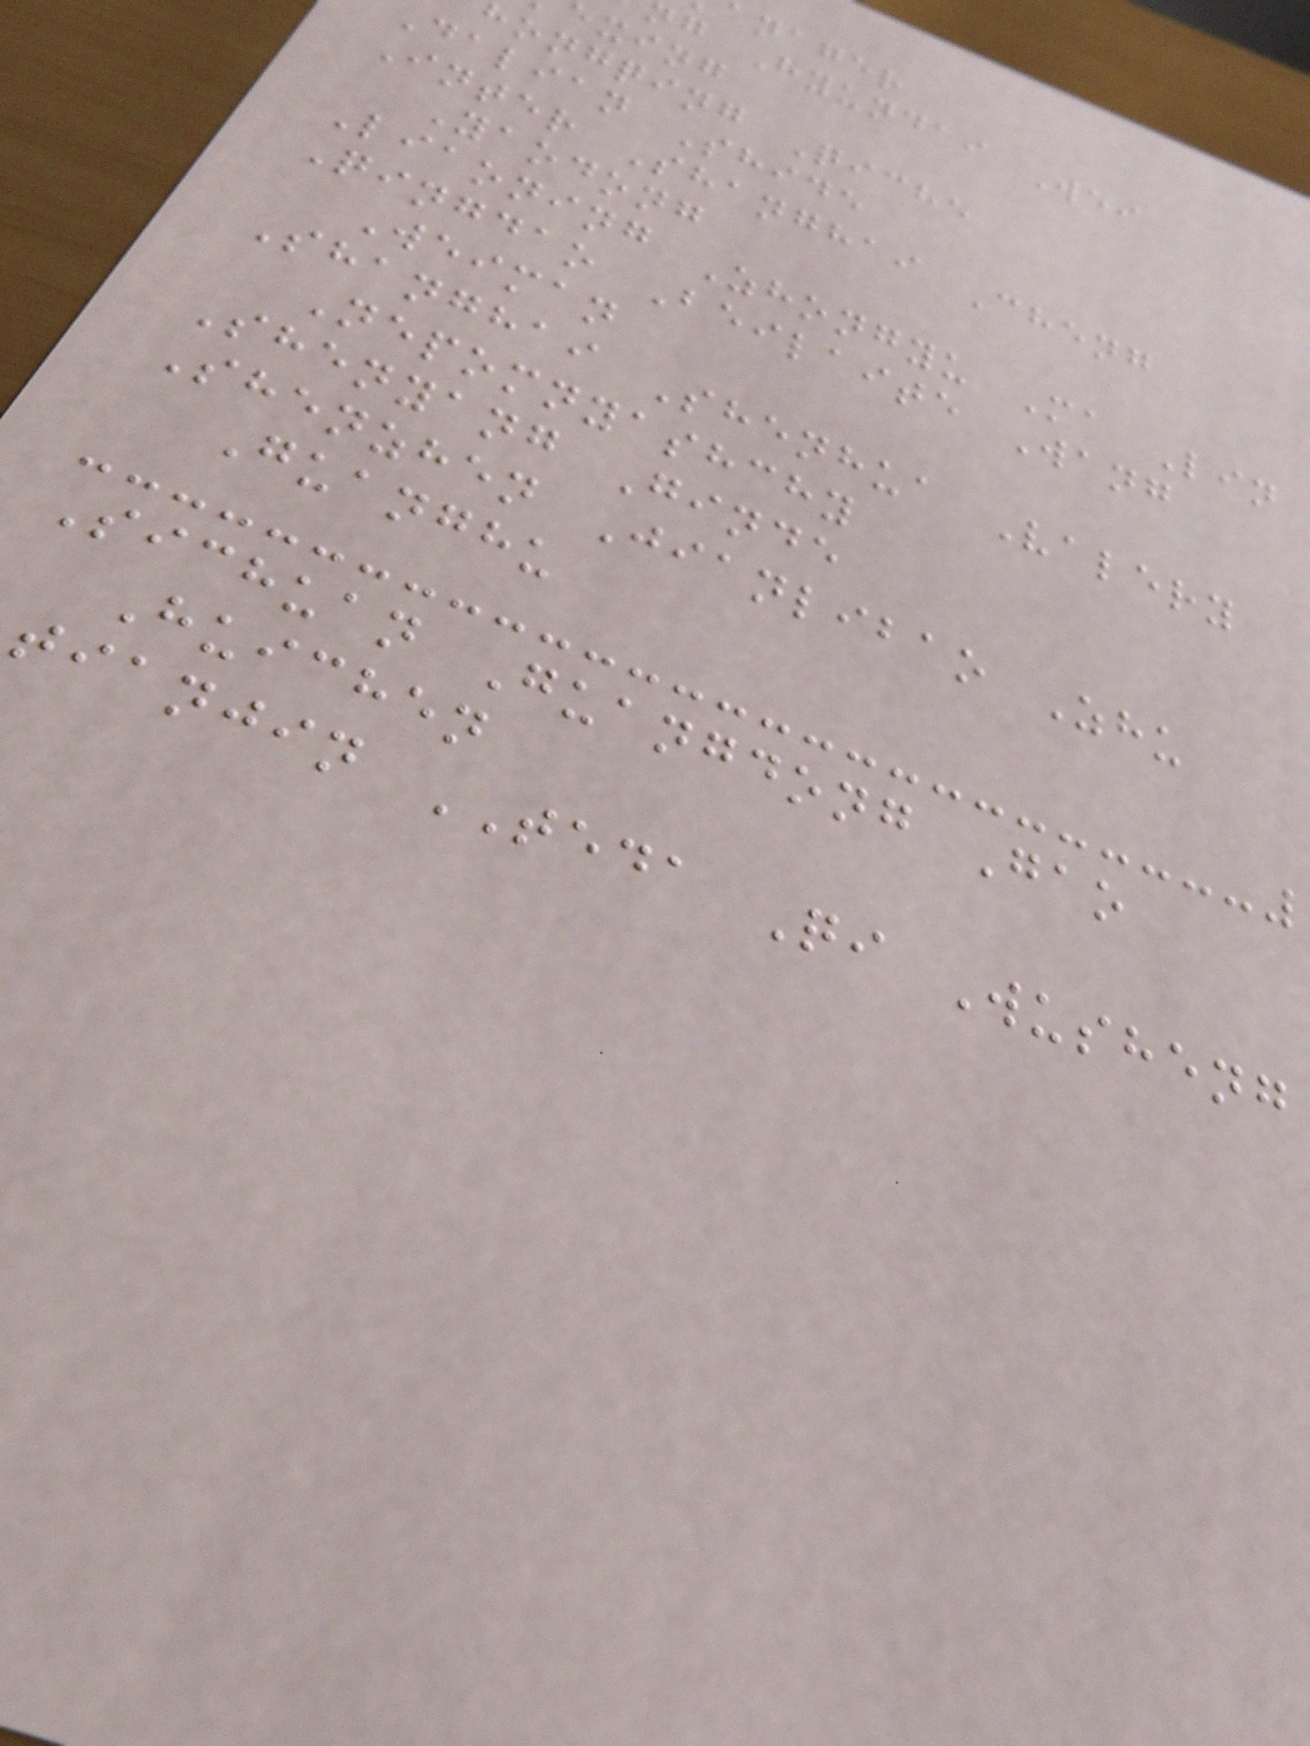anager
ng Hyundai Wei
xing
hongqing Qiche
Dalian Shide
Inter Shanghai Cheng
Yaodong
Liaoning Zhongyu Ma Lin
Qingdao Beilaite Wang
Weiman
Shanghai Shenhua Valery
Nepomnyashchy
Shenyang Ginde
Shenzhen Jianlibao Zhu
Guanghu
Sichuan Guangdong Gao
Huichen
tianjin TEDA Qi Wusheng
